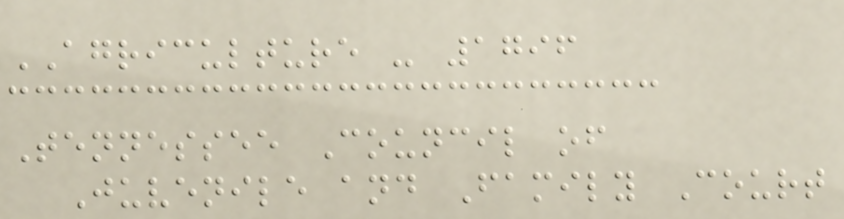AGRICULTURE - 1796
Tennessee Council of
Juvenile and Family Court
